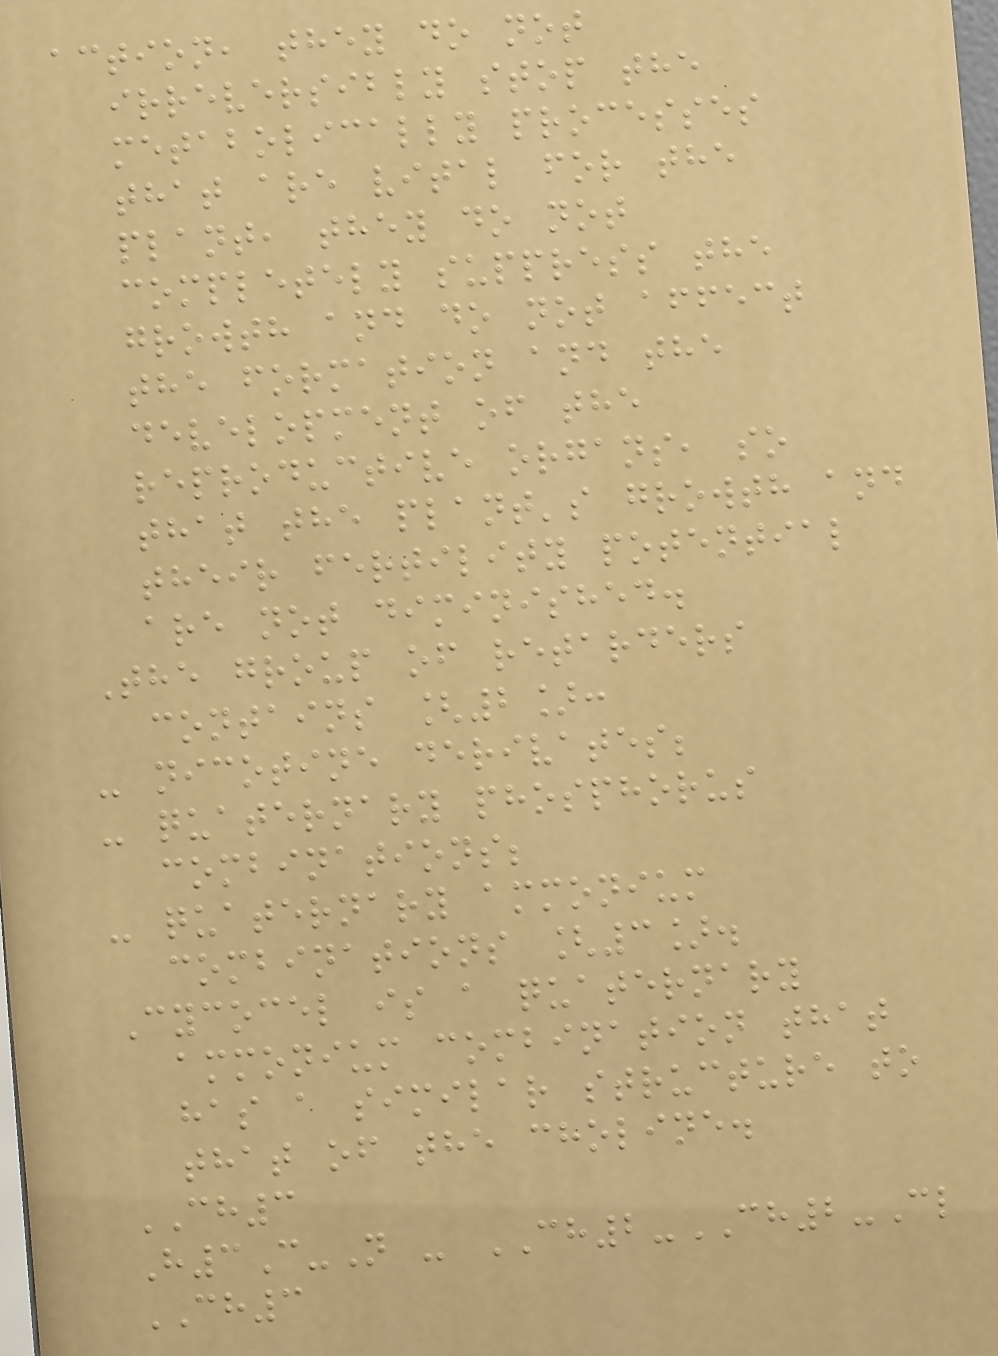action, they do not
irreversibly stop the
metabolically processes
that are vital for the
plant, they do not
completely suppress the
growth and do not affect
the formation and the
development of the
reproductive organs, so
that the plant's growth and
their fertility potential
are not diminished.
The group of retarders
contains [2]:
- nicotine derivates;
- quaternary phosphorus
combinations;
- quaternary ammonium
combinations [3].
Cycocel is a quaternary
ammonium combination that
has a similar structure to
that of the choline.
CH3
H3C-N - CH2-CH2-Cl
CH3
